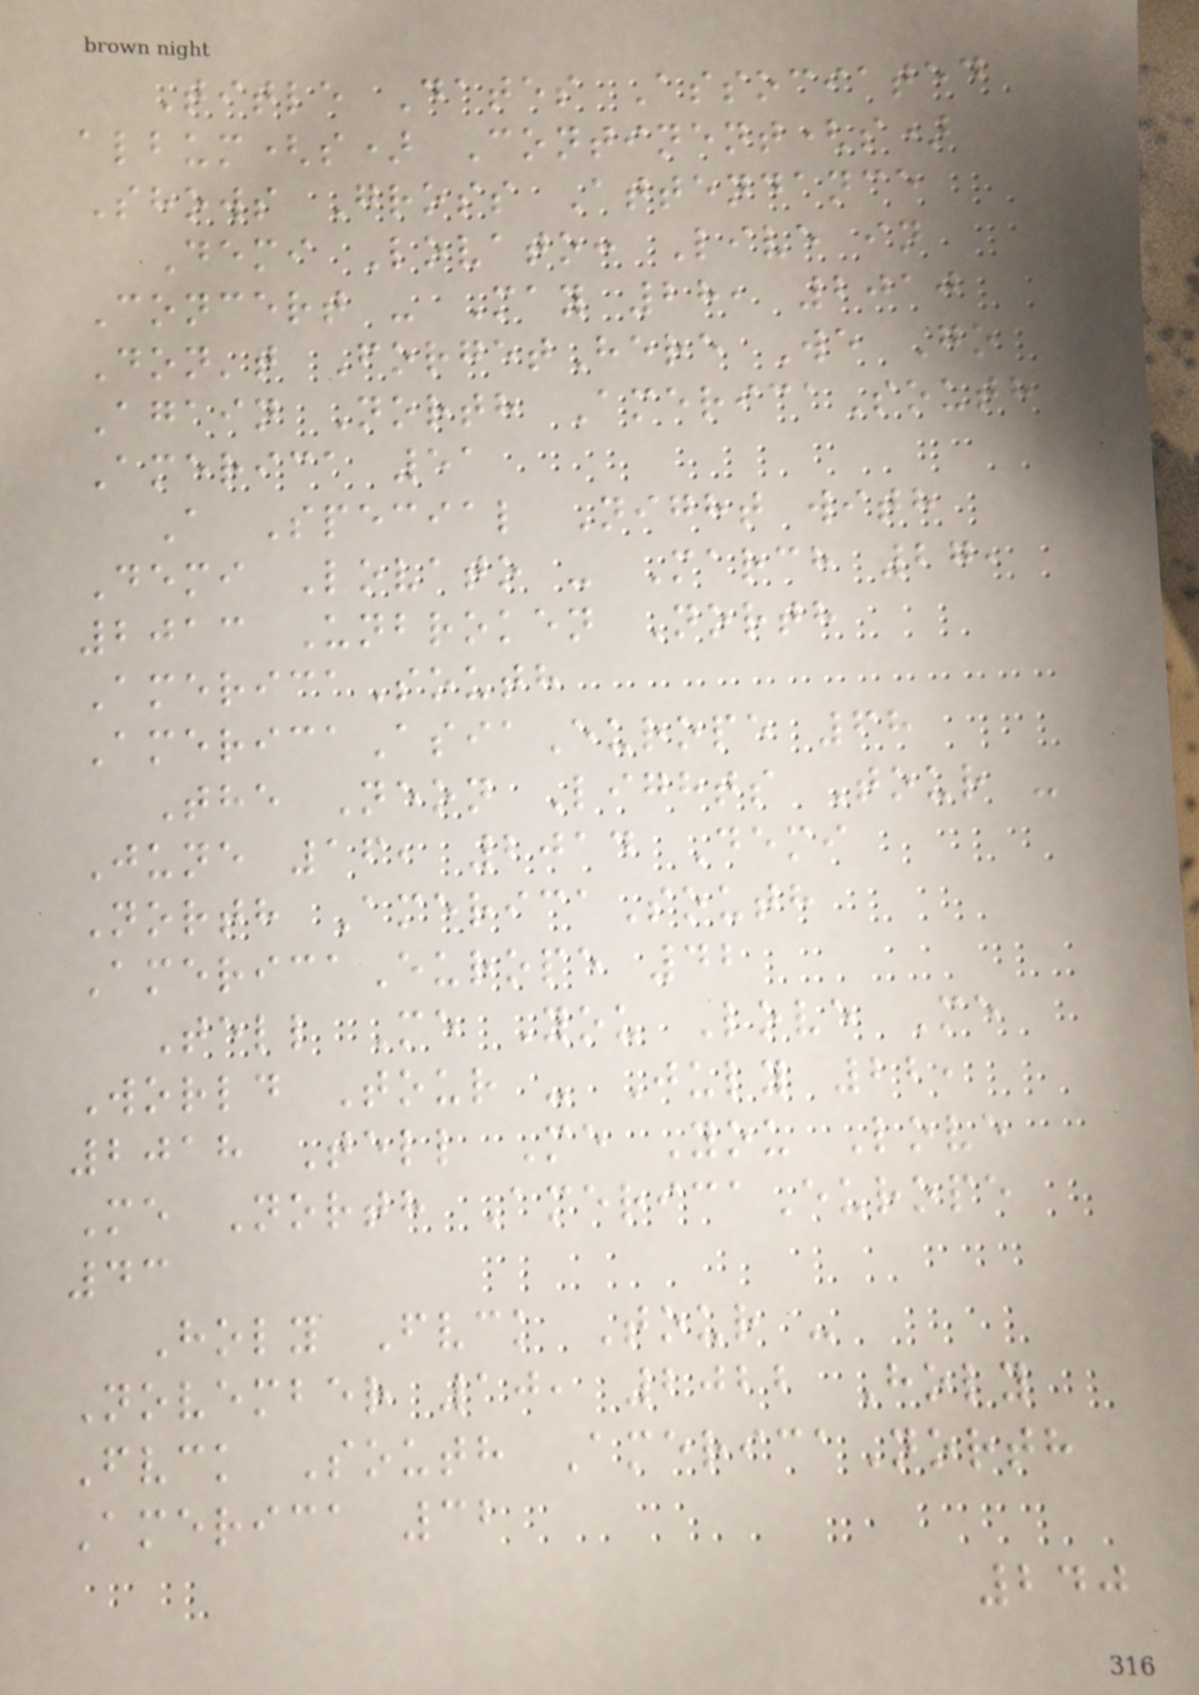Title Dates Associated
album(s) Continent(s)
Shows Gross Attendance
Demi Lovato: Live in
Concert - May 28, 2010
Don't ForgetHere We Go
Again North AmericaSouth
America 51
A Special Night with
Demi Lovato - March 27,
2013 Unbroken North
AmericaSouth
AmericaAsiaEurope 68
The Neon Lights Tour -
June 16, 2014 Demi
North AmericaSouth
AmericaEurope 42
Tell Me You Love Me
World Tour - July 22,
2018 Tell Me You Love
Me North AmericaEurope
43
Holy Fvck Tour -
November 10, 2022 Holy
Fvck South AmericaNorth
America 32
240
